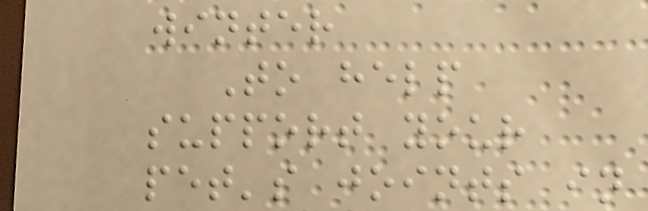winter
To help
support your
pet's joints in
